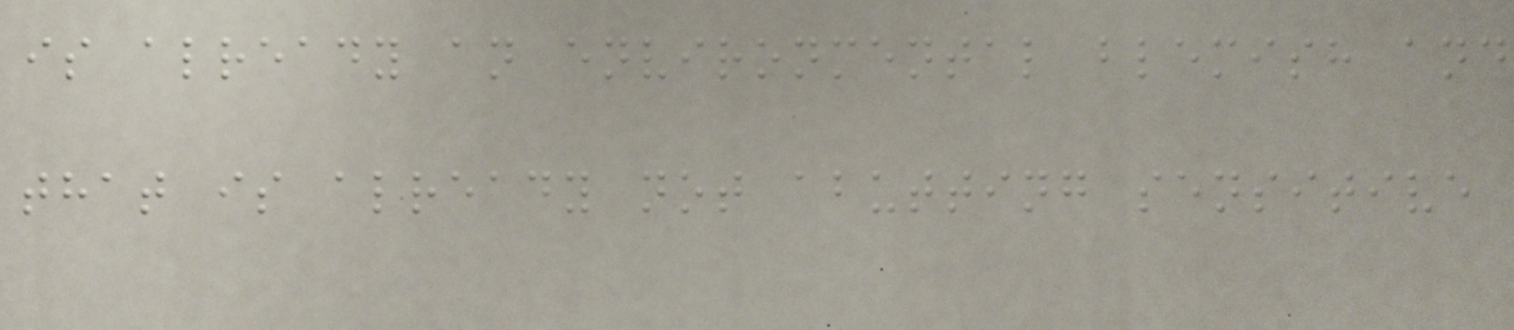is already an environmental blemish and
that is already not abutting sensitive
